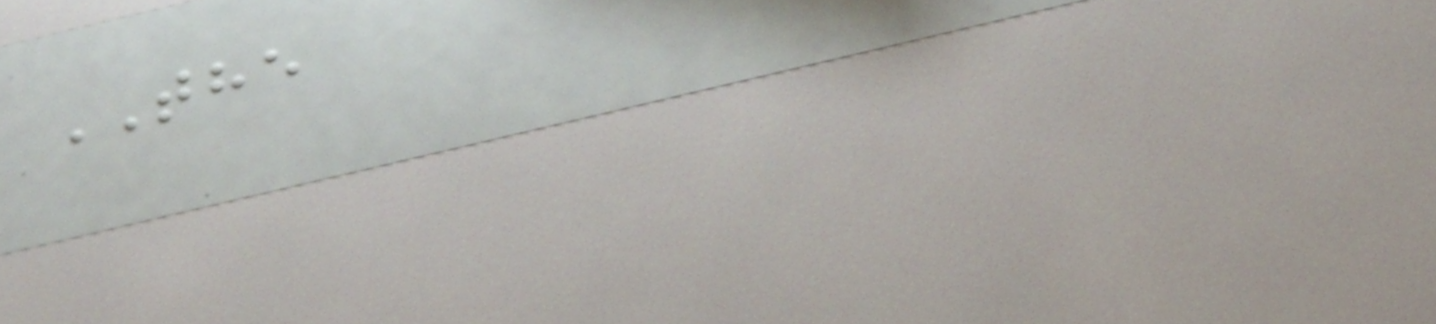THE
